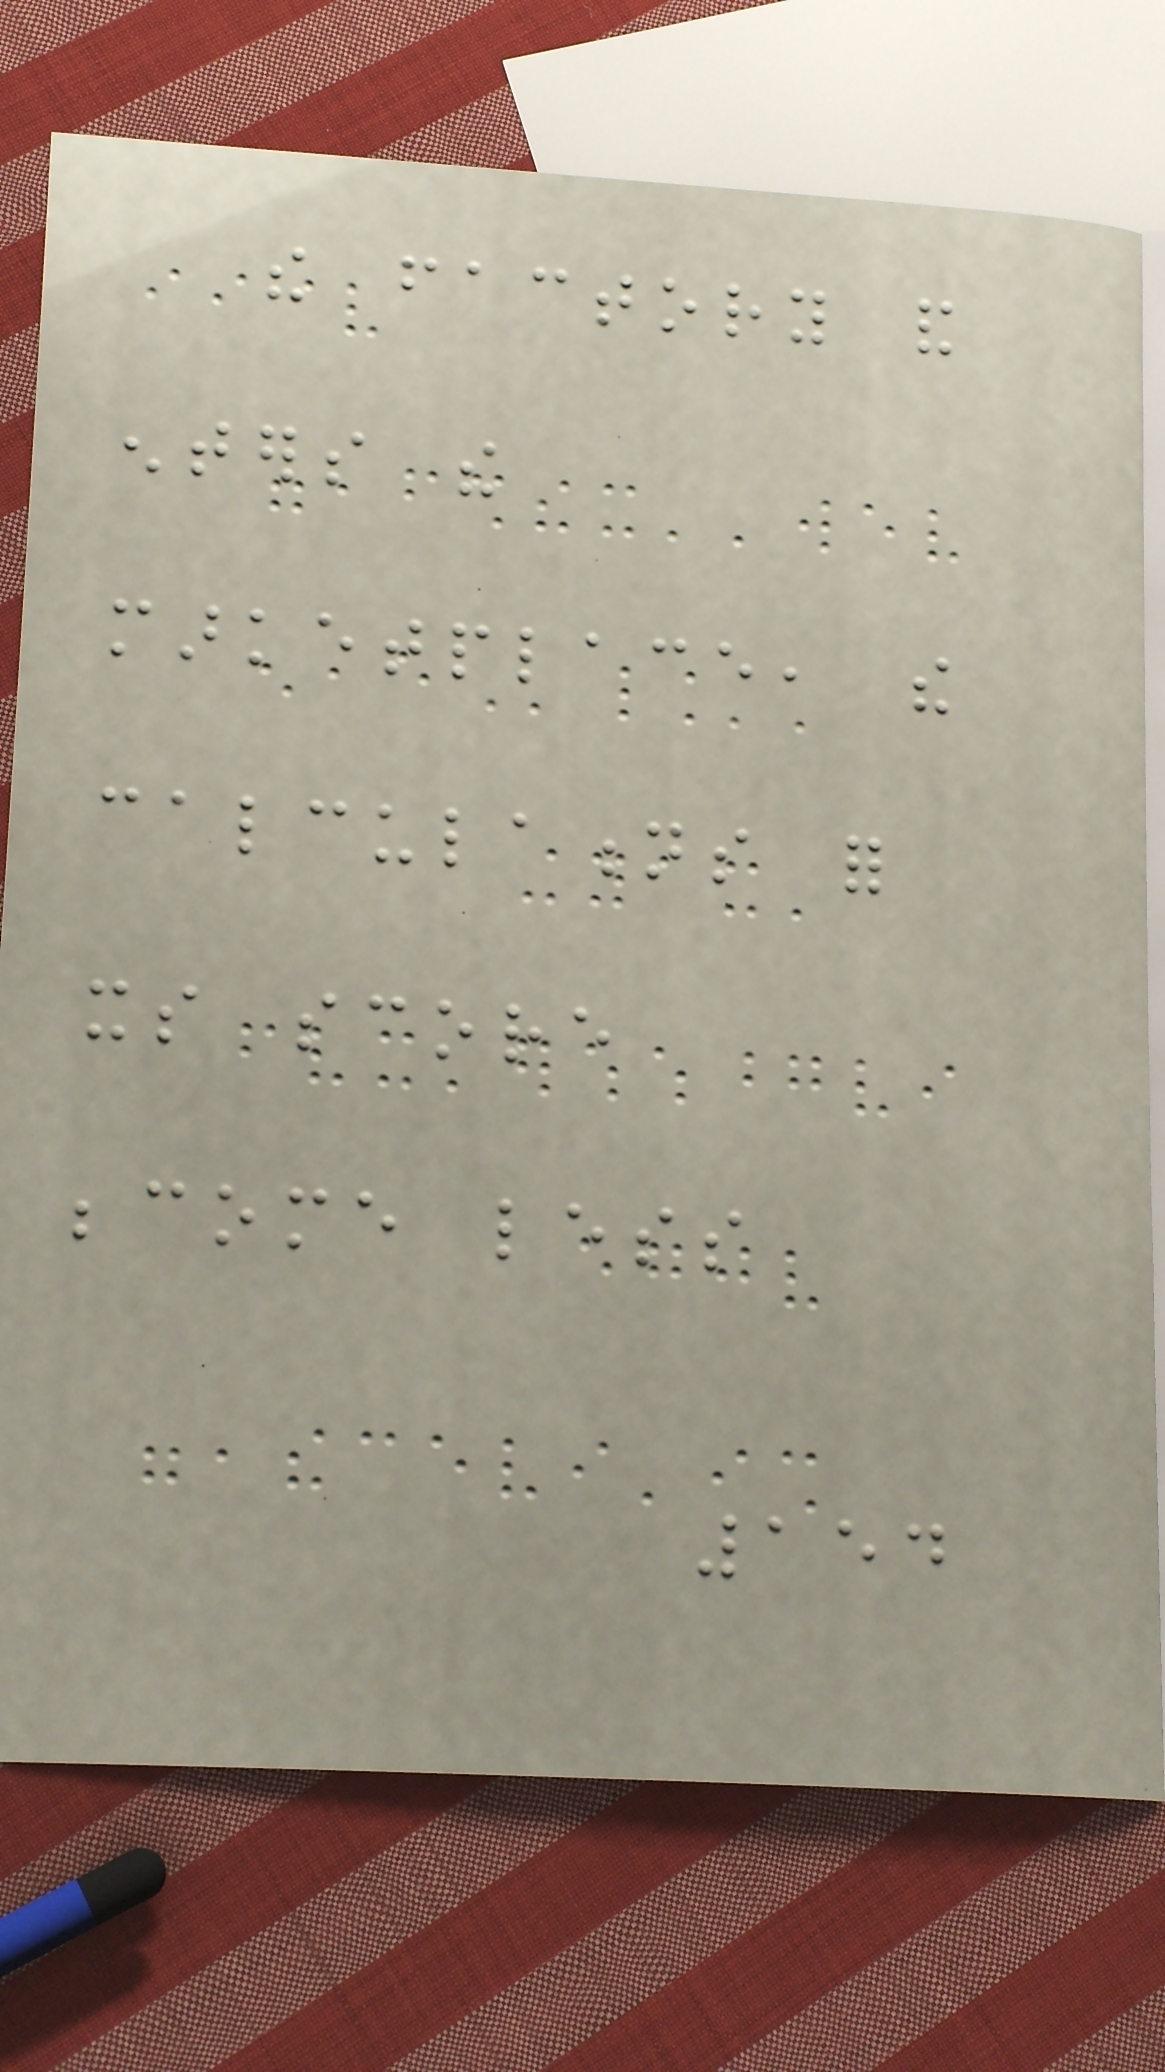the factory and
enters the
marketplace, the
calculations for
its score
become less
154
